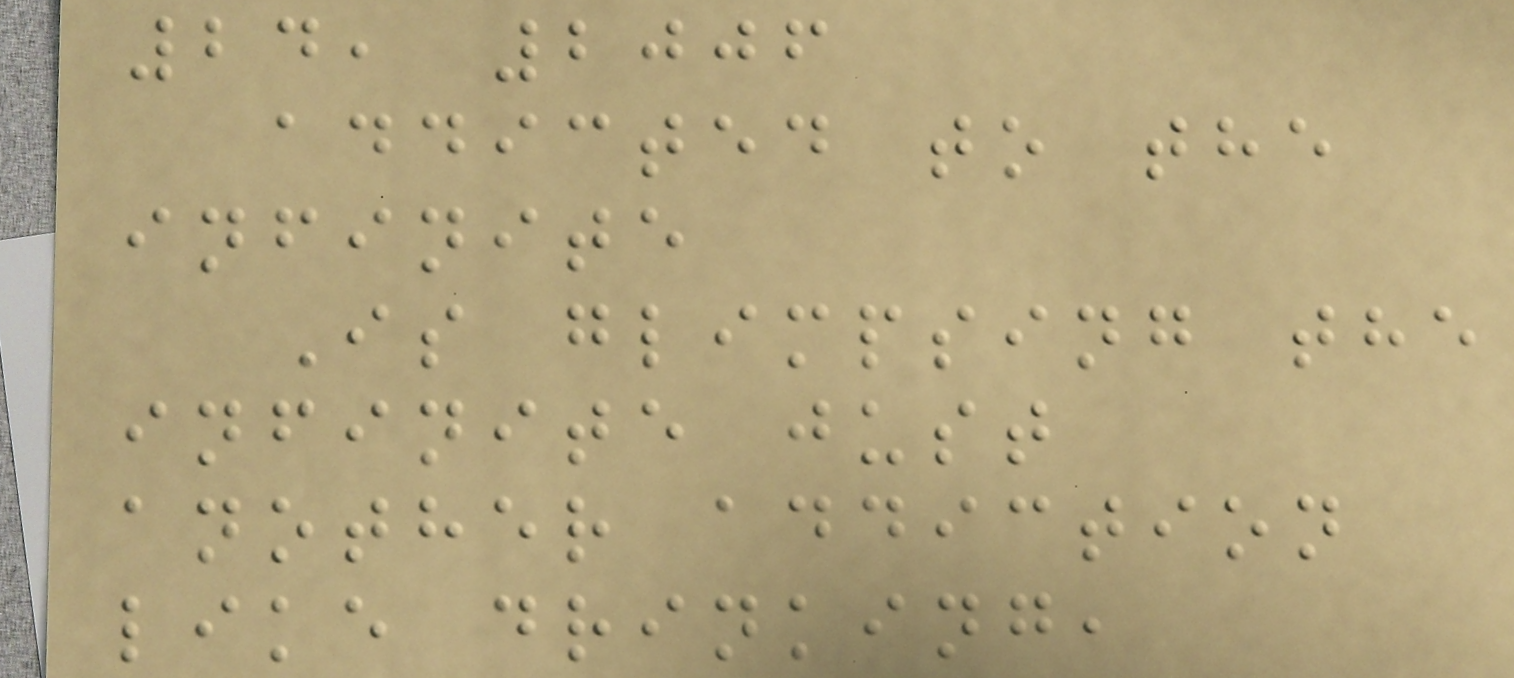24, 2006
addicted to the
infinite
Is glimpsing the
infinite just
another addiction
like drinking,
